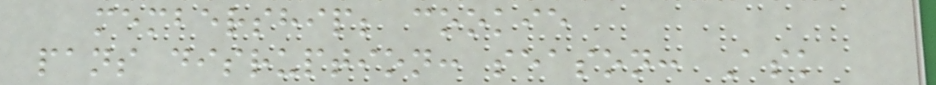membership; cookie
pans disruption: season: Ask
